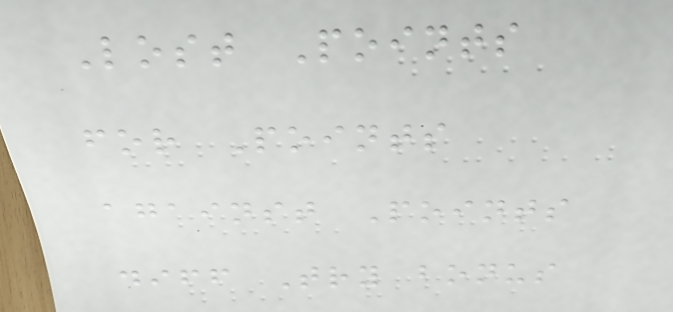Lost Points
for Points
against Points
diff Try bonus
